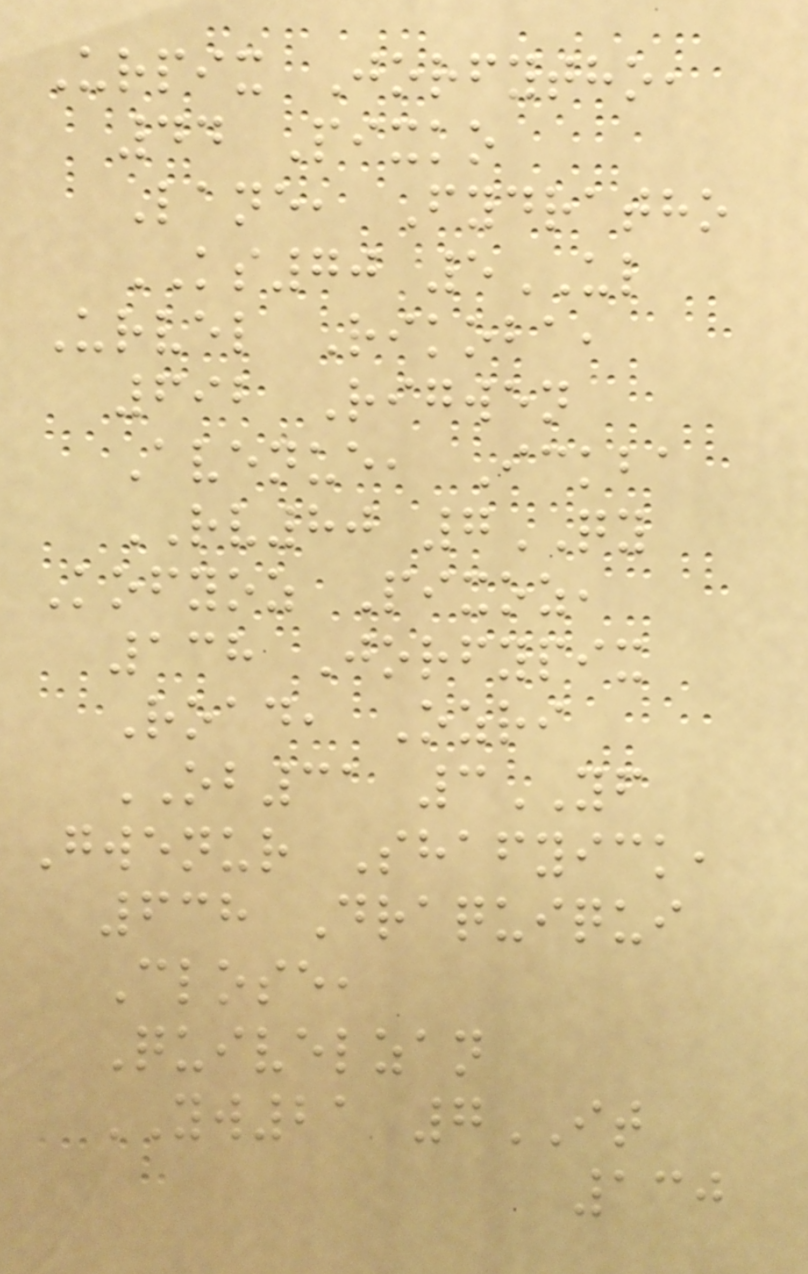Urpix Jorfytho,
44 Pixko
Lane, Fydratho
KS70 5UL
Urvel Rikoba,
692 Rigwen
Avenue, Ickba
RV80 7QY
Kofyoz Pixoz,
138 Jorfypix
Road, Ozri
OB31 3YF
Gwenur Shafyick,
638 Draquiqui
Close,
Quivelzan
YW21 7IT
130
